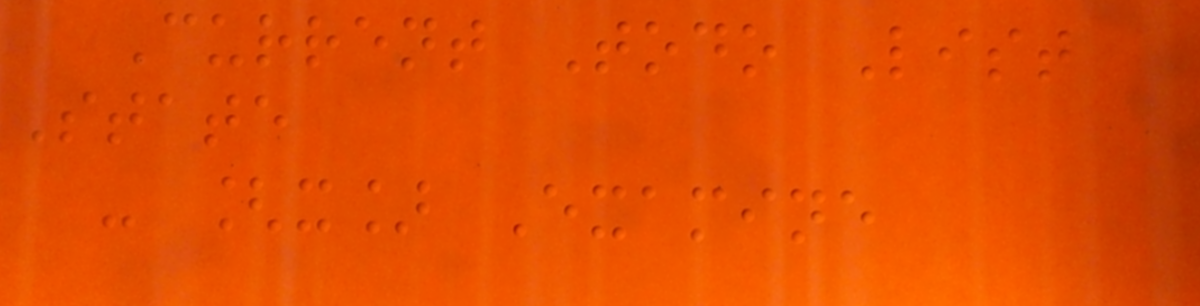Current Todo List
State
- [x] Examine
